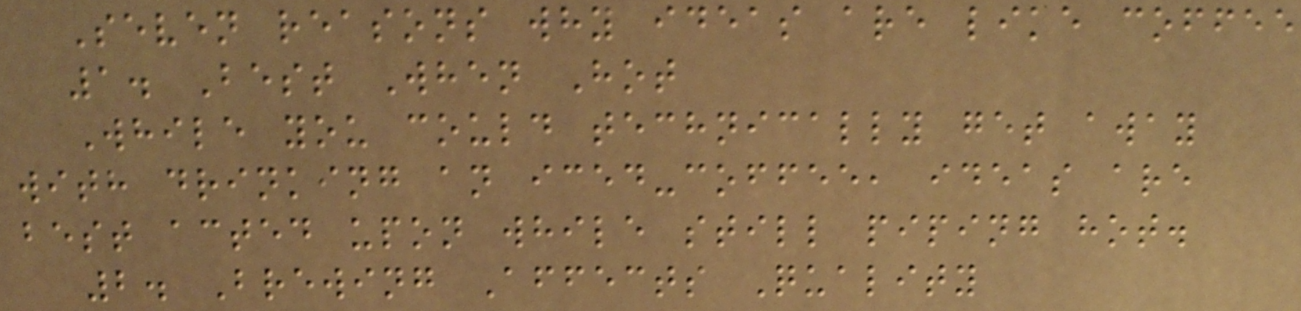Seven reasons why ideas are like coffee
1. Best When Hot
While you could technically get away
with drinking an iced-coffee, ideas are
best acted upon while still piping hot.
2. Brewing Affects Quality
